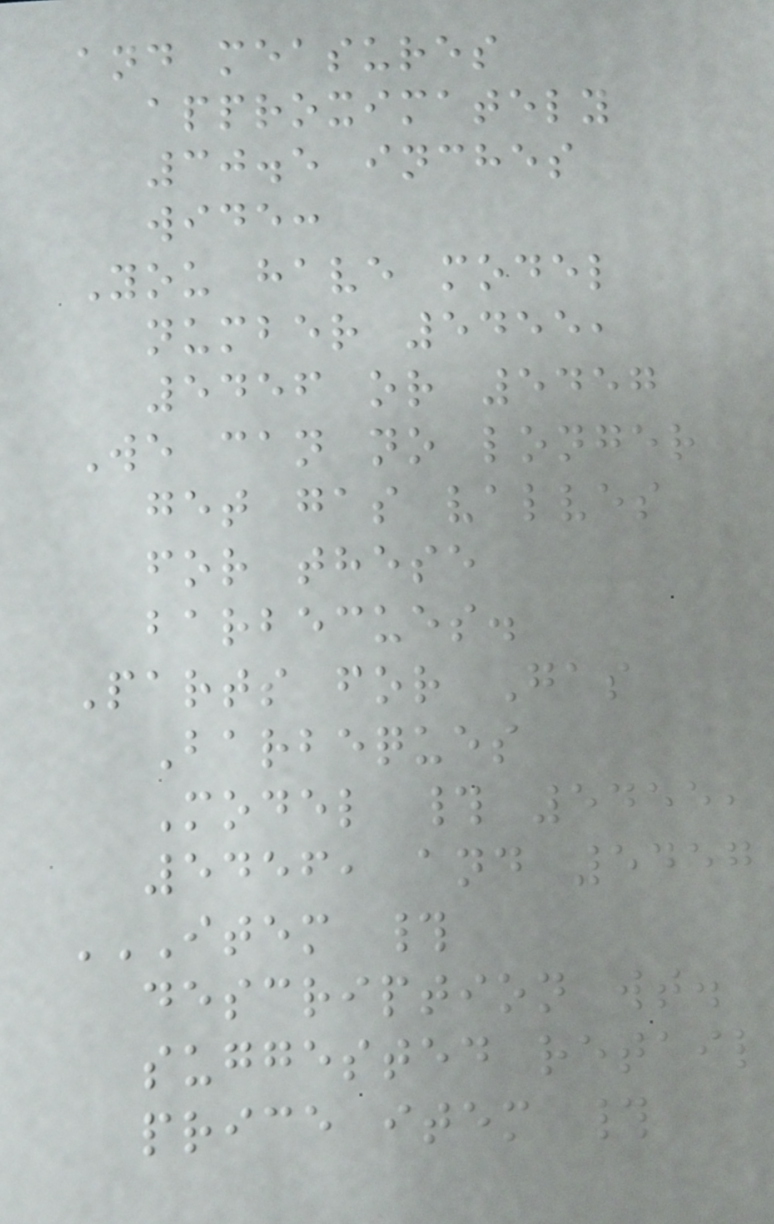and measures
approximately
30.5 inches
wide:
You have model
number 5455,
5456 or 5457
We can no longer
get gas valves
for these
barbecues.
Parts for Gas
Barbeques
Model # 5455,
5456, and 5457
ITEM #
DESCRIPTION WT.
SUGGESTED RETAIL
PRICE ITEM #
